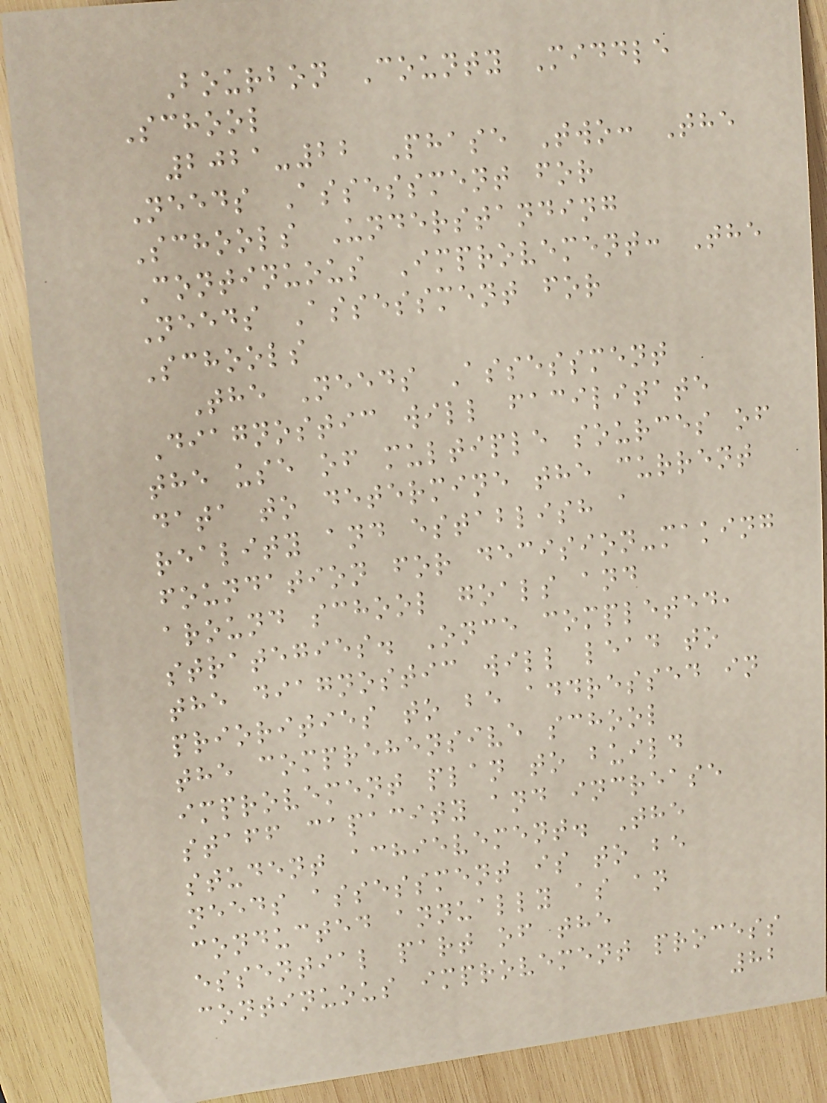Bourbon County Middle
School
2021-22 Phase Two: The
Needs Assessment for
Schools Understanding
Continuous Improvement: The
Needs Assessment for
Schools
The Needs Assessment
Diagnostic will facilitate
the use of multiple sources of
data to determine the current
reality and establish a
foundation for decision-making
around school goals and
strategies. Once completed,
the diagnostic will lead to
priorities to be addressed in
the comprehensive school
improvement plan to build
staff capacity and increase
student achievement. The
needs assessment is to be
conducted annually as an
essential part of the
continuous improvement process
82
